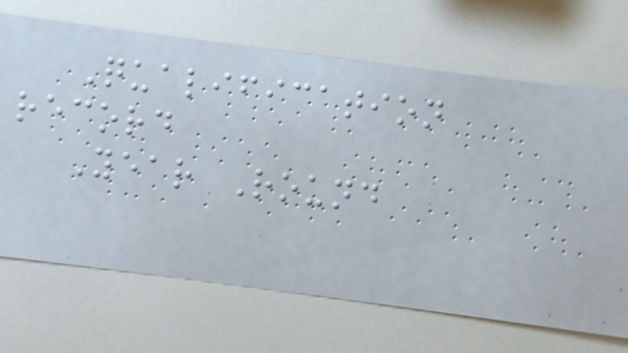Qualification
record
Year Round
